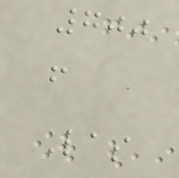700
f
Las
